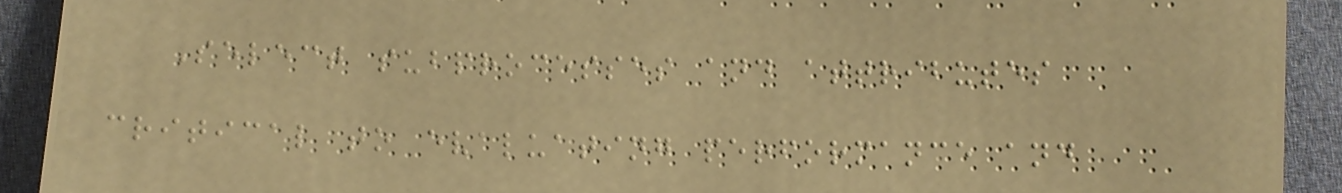Select subprocesses and attributes
critical to evaluating performance and
